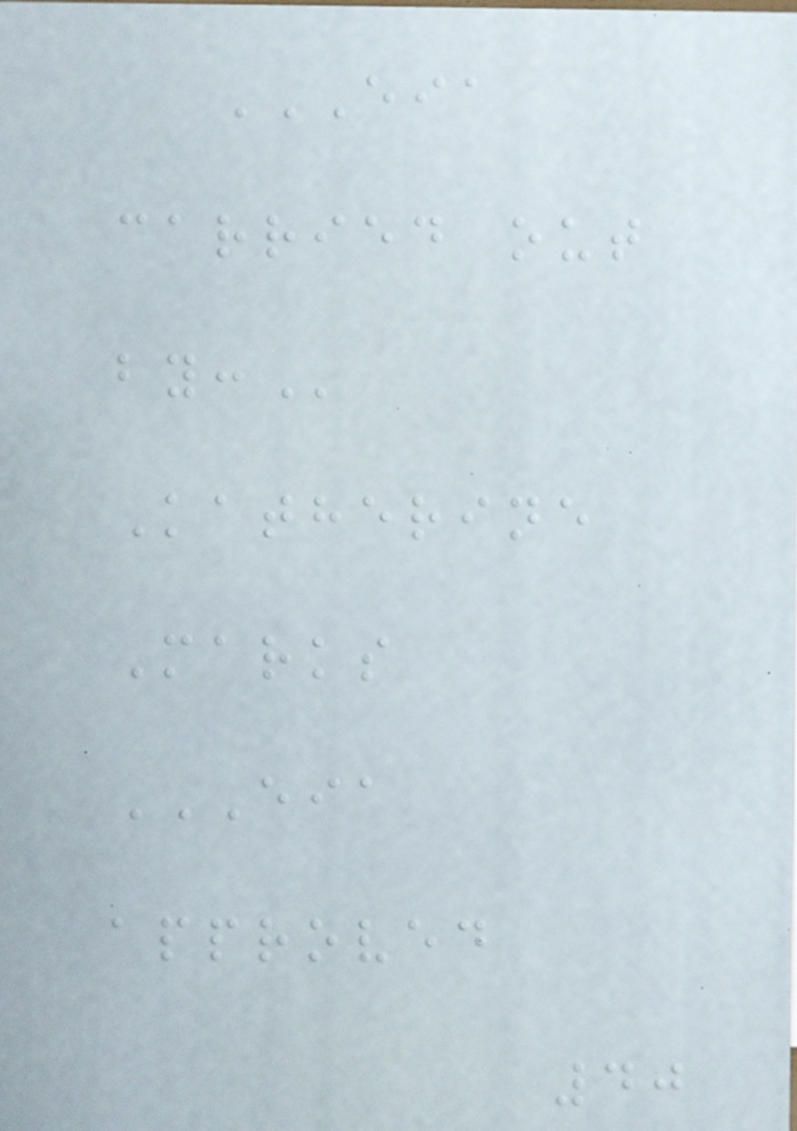EIA
CARRIED OUT
BY:
Katherine
Marks
EIA
APPROVED
40
